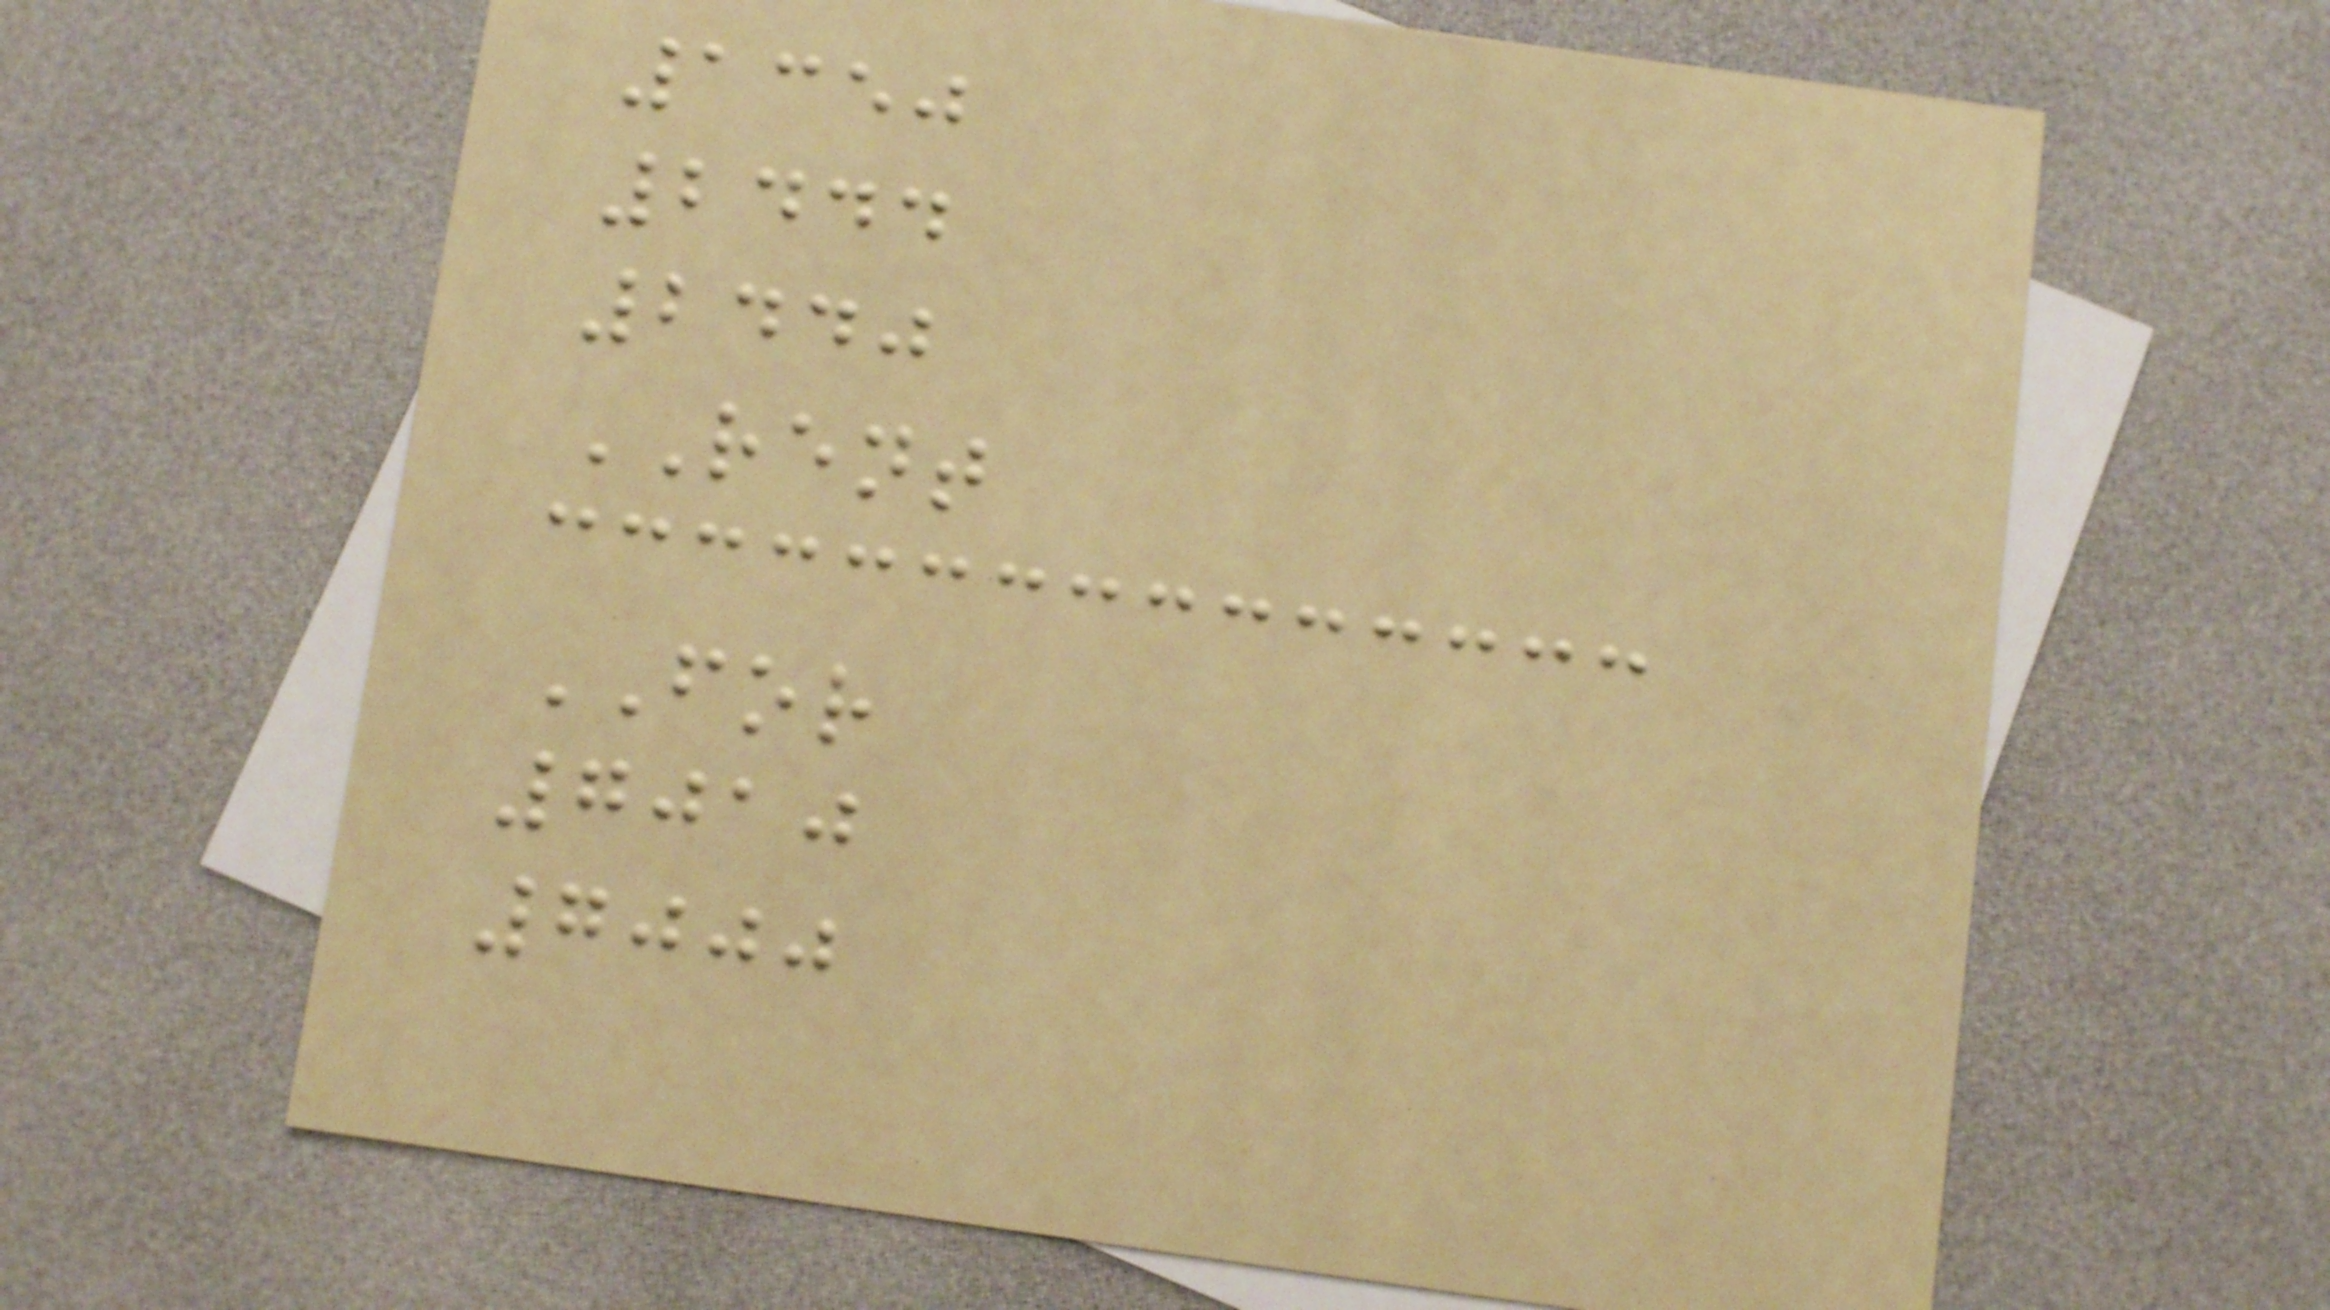1350
2444
2440
RENT
FOR
7010
7000
